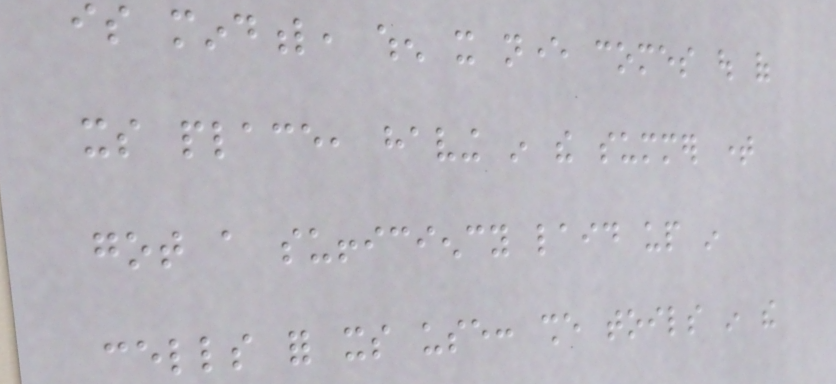is mindful, when it never comes out of
its place, having in the summer time
got a sufficiency laid up in
cells for its use: she toils in the
